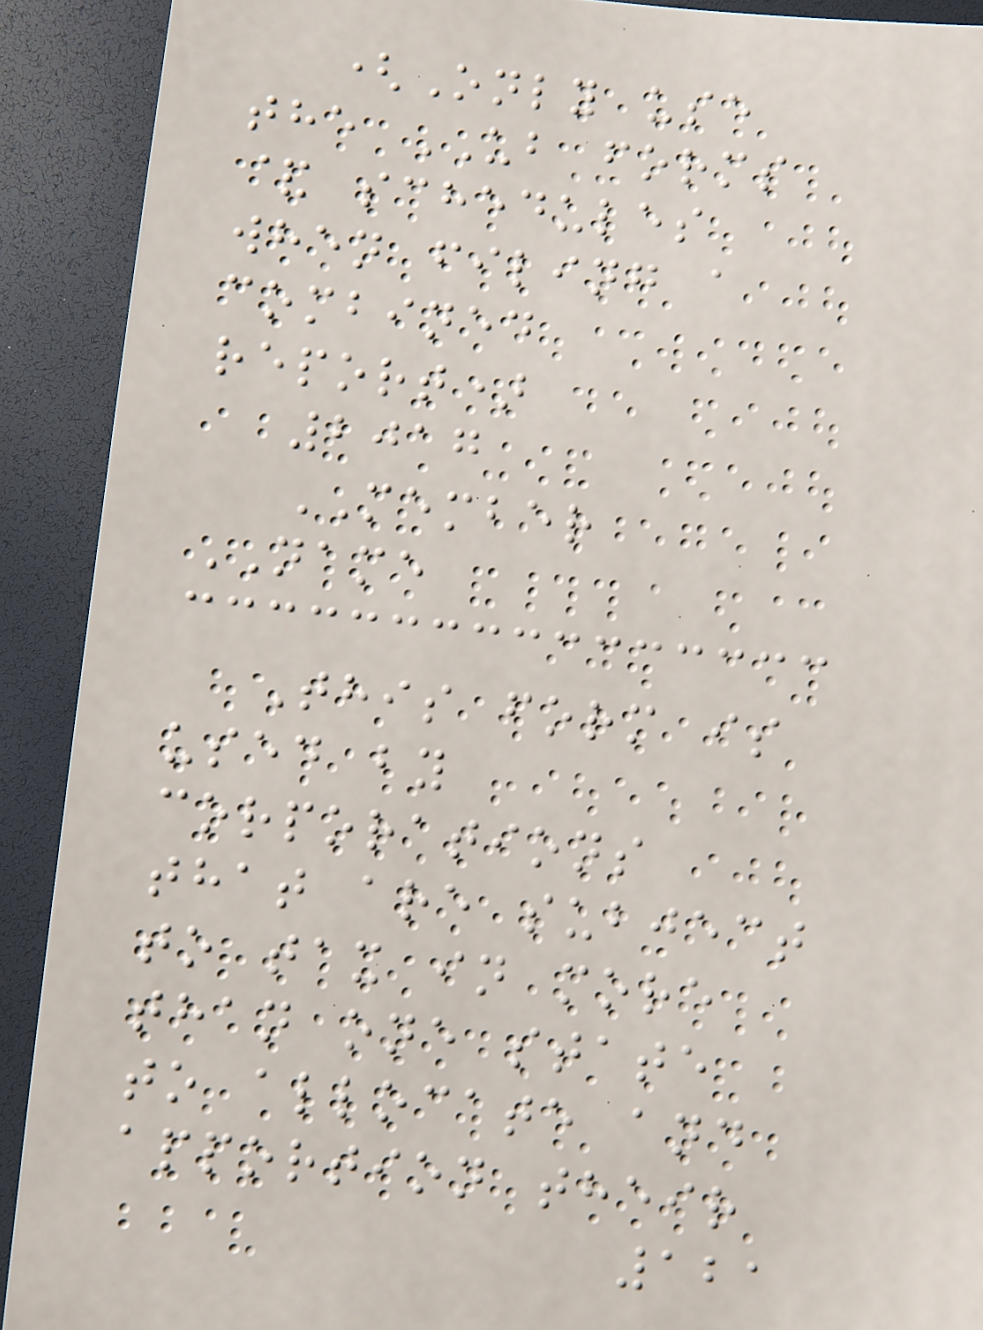(Only use
the UB forms
& schedules
when filing a
combined
report)
2017
MEMBER
NAME
This form is
used by
corporations
that are subject
to tax in more
than one state
to allocate and
apportion their
121
